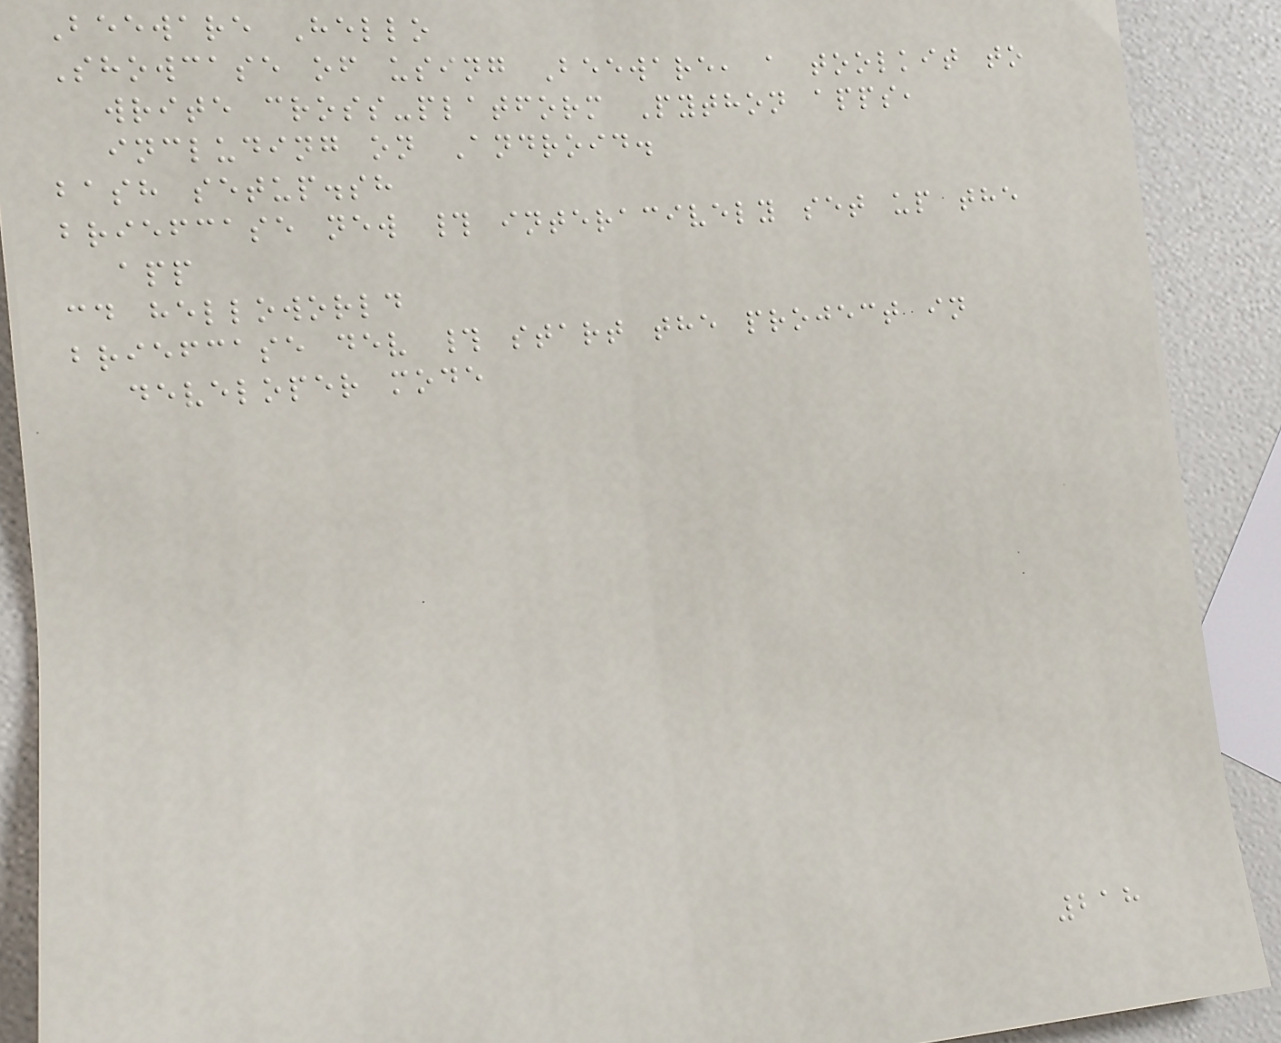Beeware Hello
Showcase of using Beeware, a toolkit to
write cross-platform Python apps,
including on Android.
bash setup.sh
briefcase new # interacively set up the
app
cd helloworld
briefcase dev # start the project in
developer mode
218
